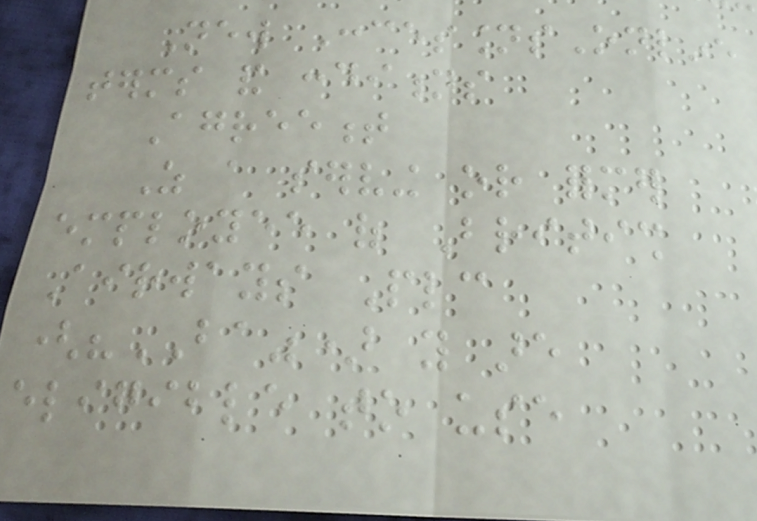New ConcessionsOnline
terms and conditions
Agreement
As a serving or former
employee of British
Airways Plc
("BA") you are
eligible to use
